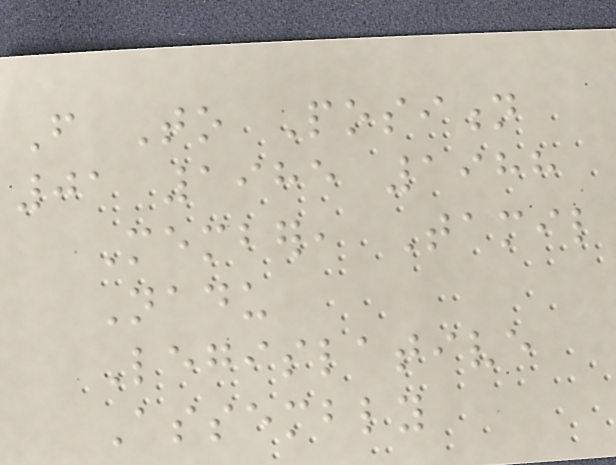From To Position
01 1985 1988
Member, Tamil
Nadu
Legislative
Assembly
